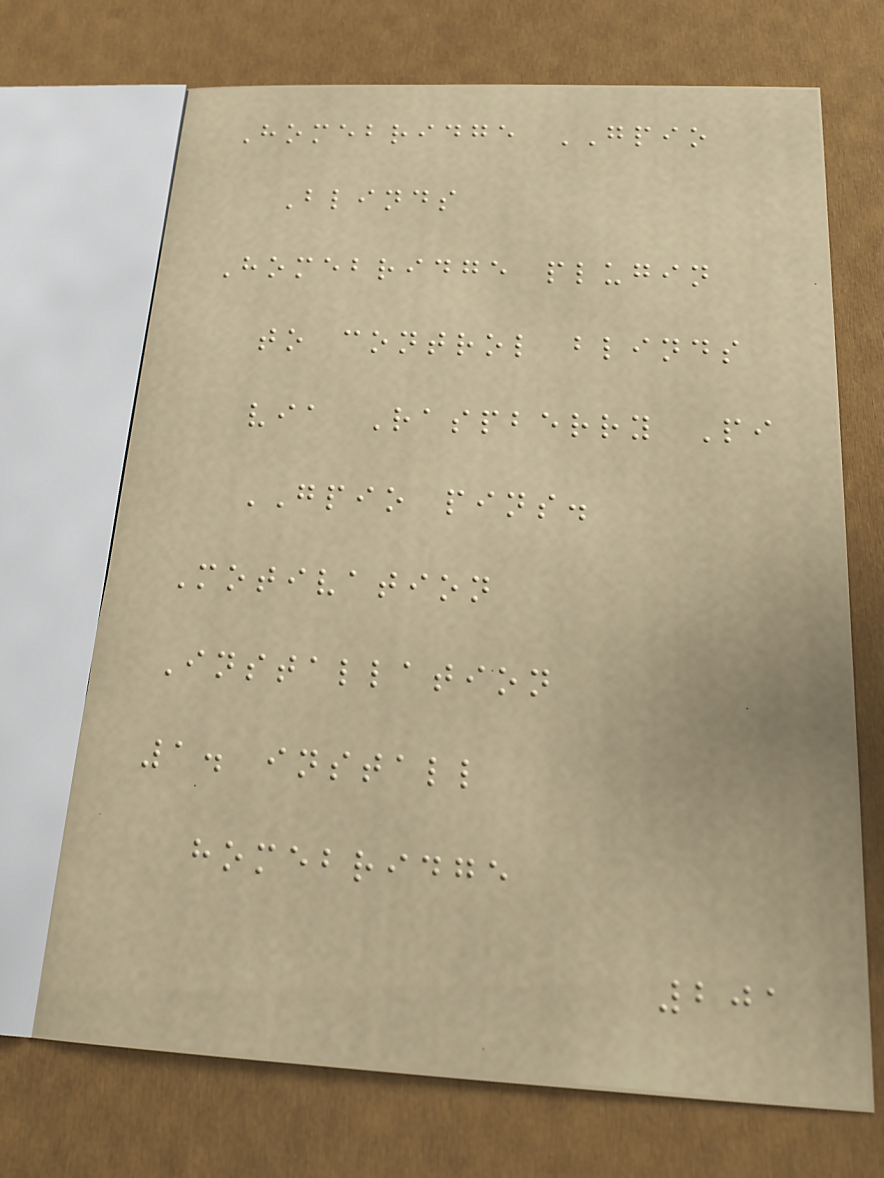Homebridge GPIO
Blinds
Homebridge plugin
to control blinds
via Raspberry Pi
GPIO pins.
Motivation
Installation
1. install
homebridge
201
